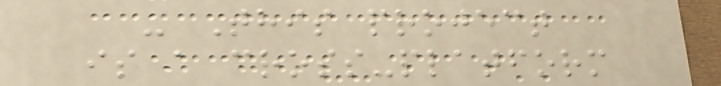- This project
is a cross-platform
